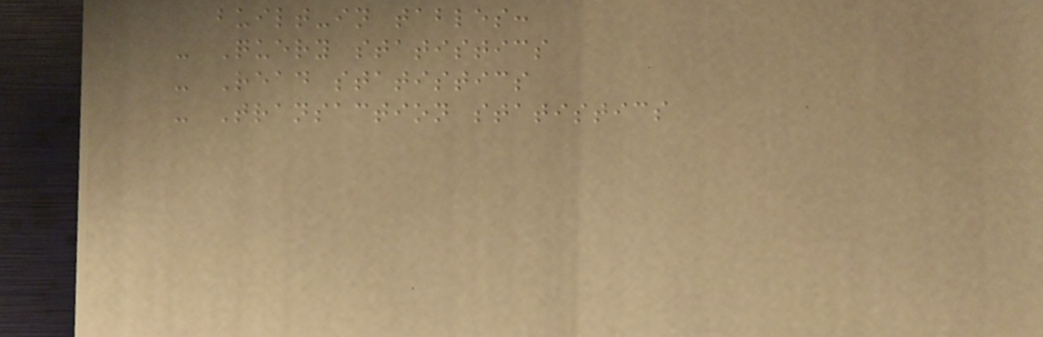built-in tables:
- Query statistics
- Read statistics
- Transaction statistics
